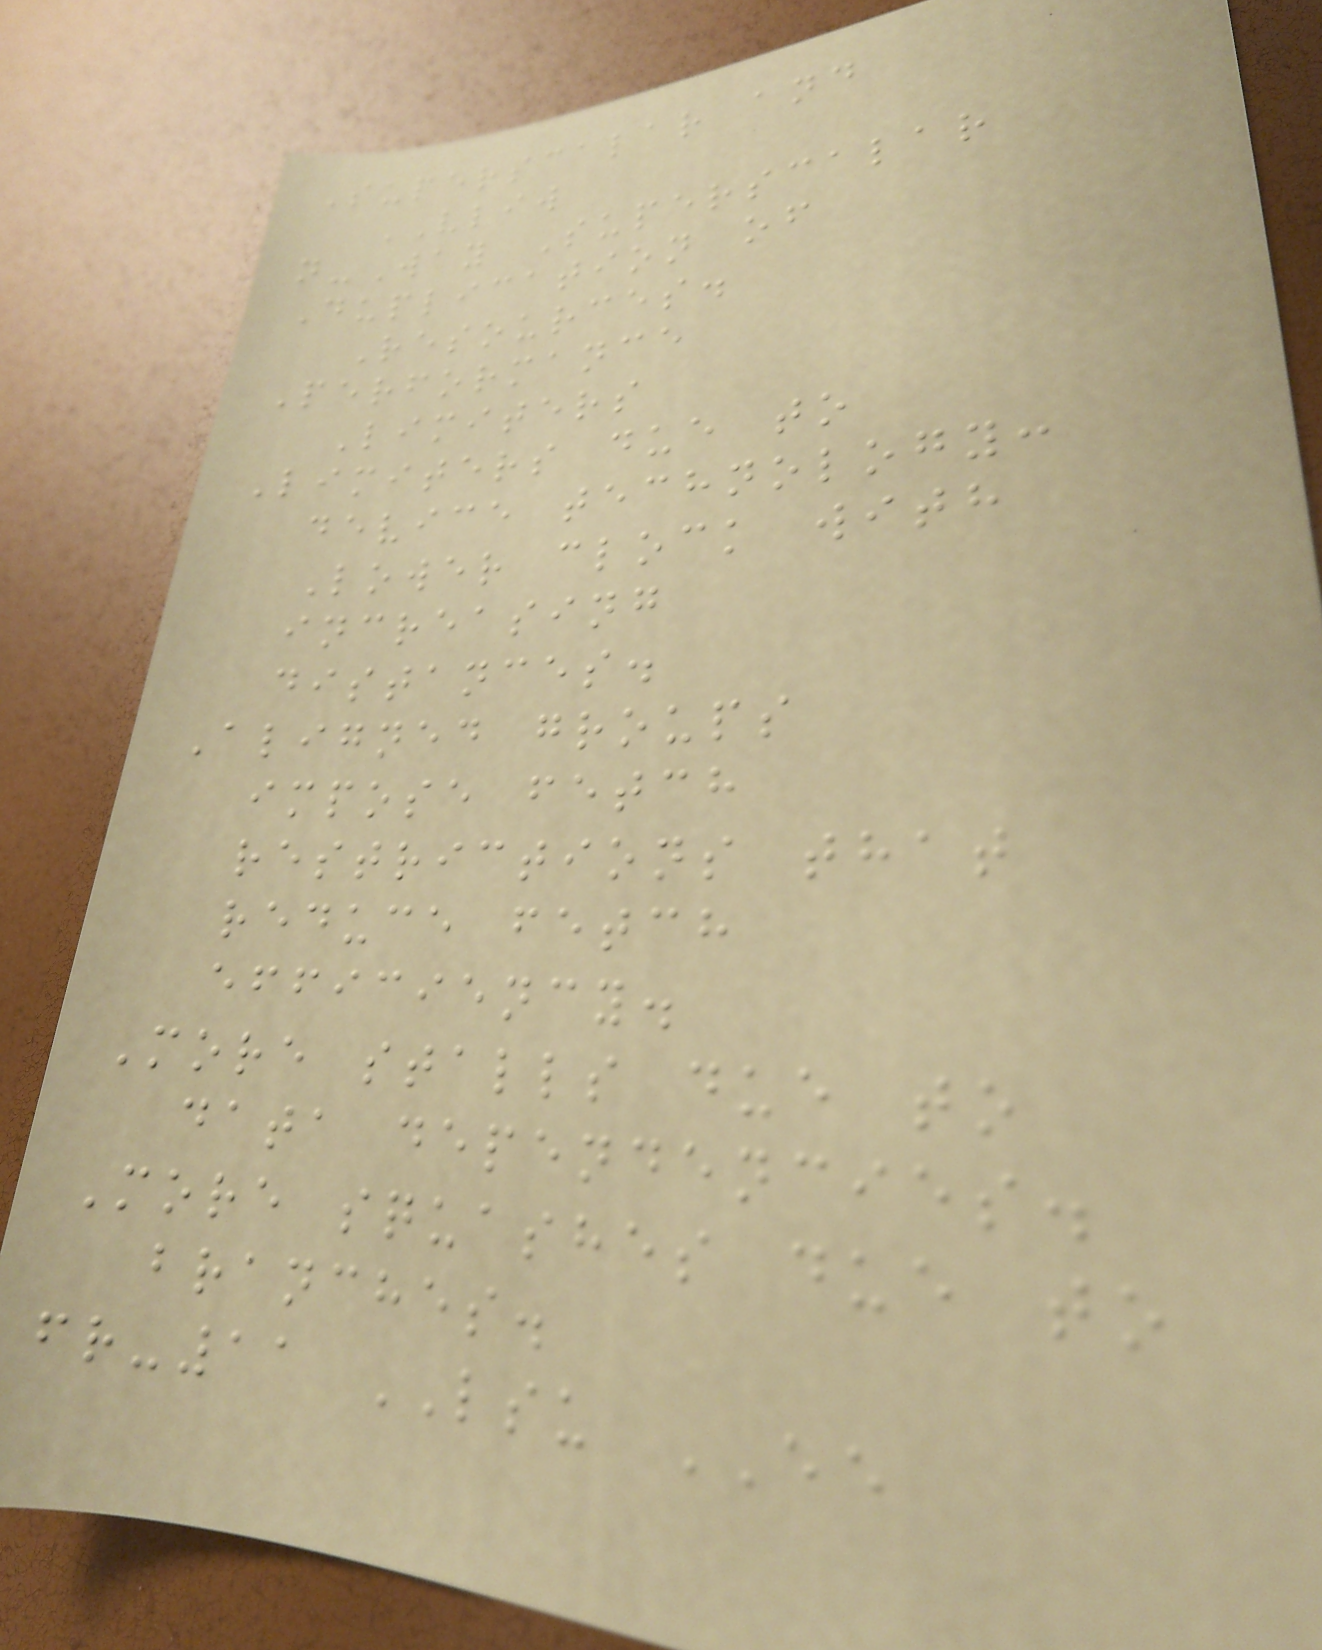Superscalar and
VLIW
n-Way Superscalar
Duplication of
Resources.
Performance
Limiters
Limiters due to
device technology:
Lower clock with
increasing
distances.
Aligned groups
impose fetch
restrictions that
reduce fetch
efficiency.
More stalls due to
data dependencies.
More squashes due to
branches.
fr-11 LSU EE
